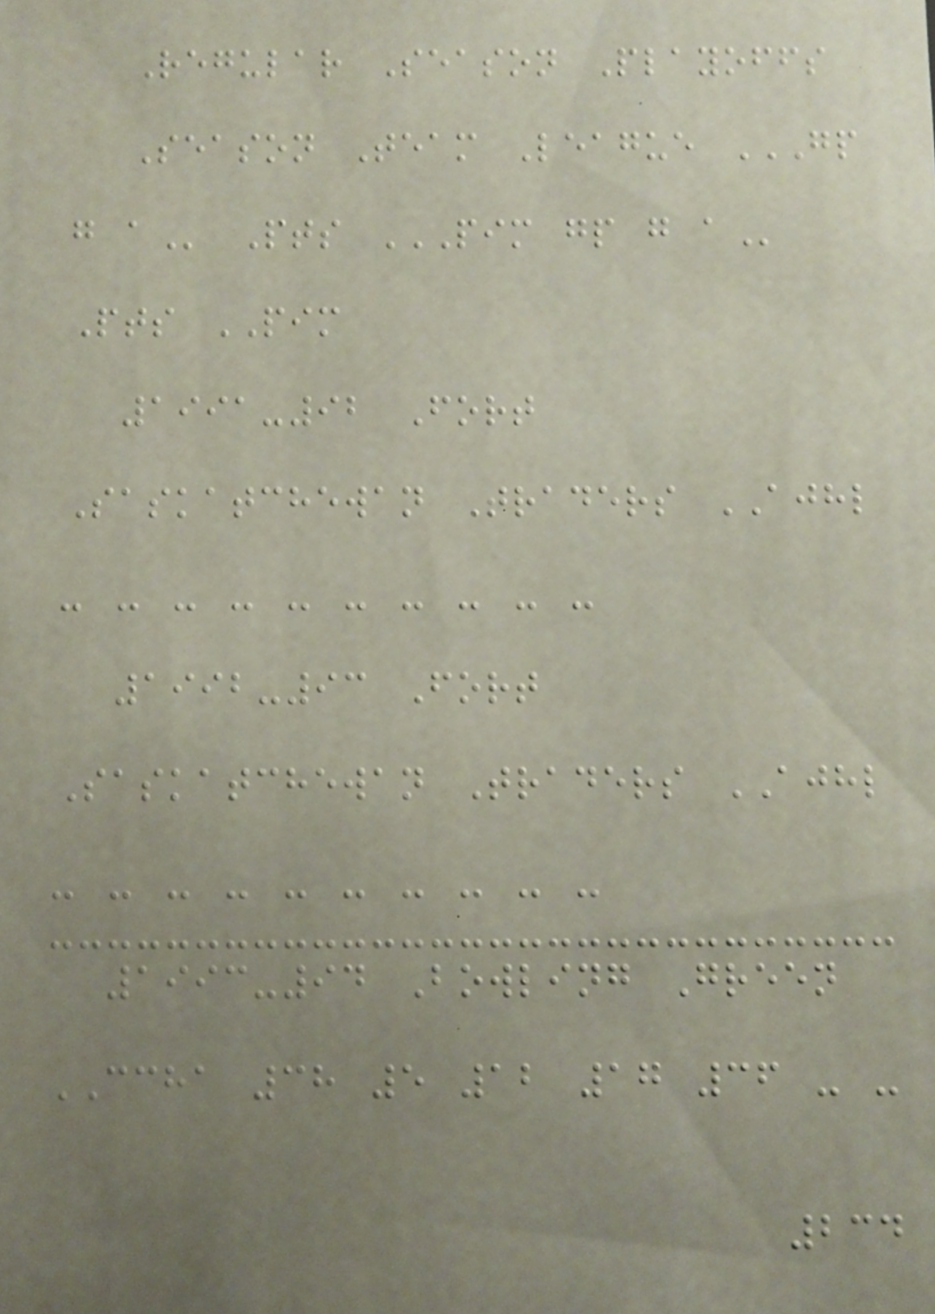Regular Season Playoffs
Season Team League GP
G A Pts PIM GP G A
Pts PIM
1991-92 Fort
Saskatchewan Traders AJHL
- - - - - - - - - -
1992-93 Fort
Saskatchewan Traders AJHL
- - - - - - - - - -
1993-94 Bowling Green
CCHA 38 5 12 17 36 - -
234
